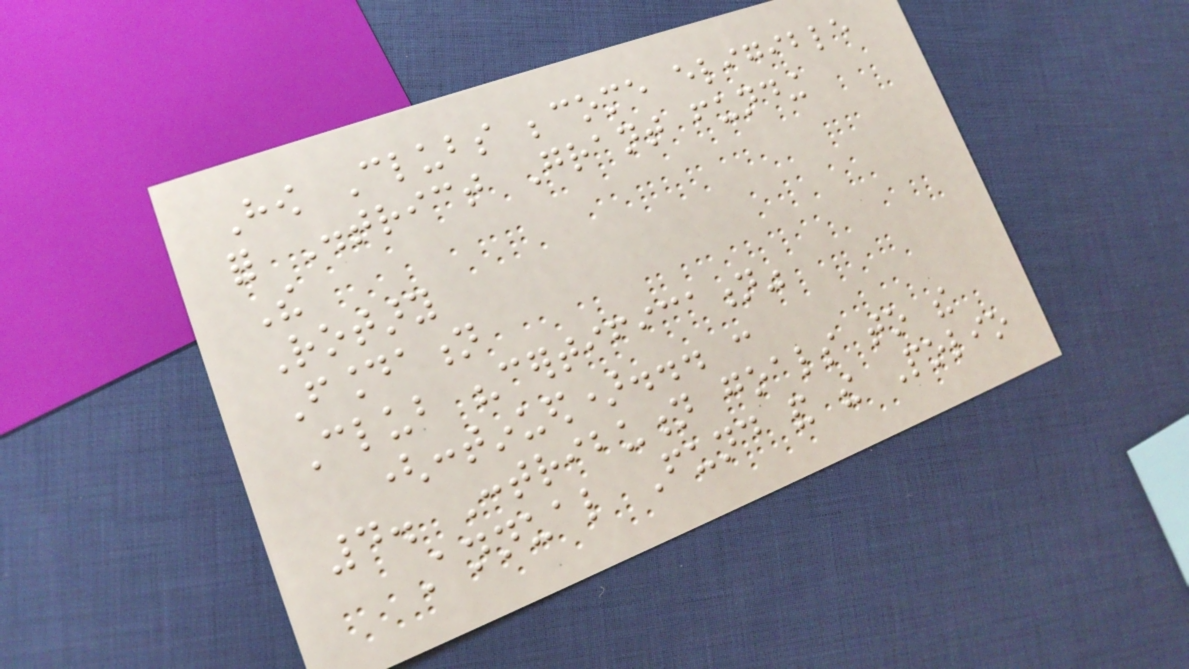How Clubs become eligible
for District Grant funding
The
Rotary
Foundation
Club "certification"
(continued)... :
4. Contribution goals to the
Annual Fund and the Polio
